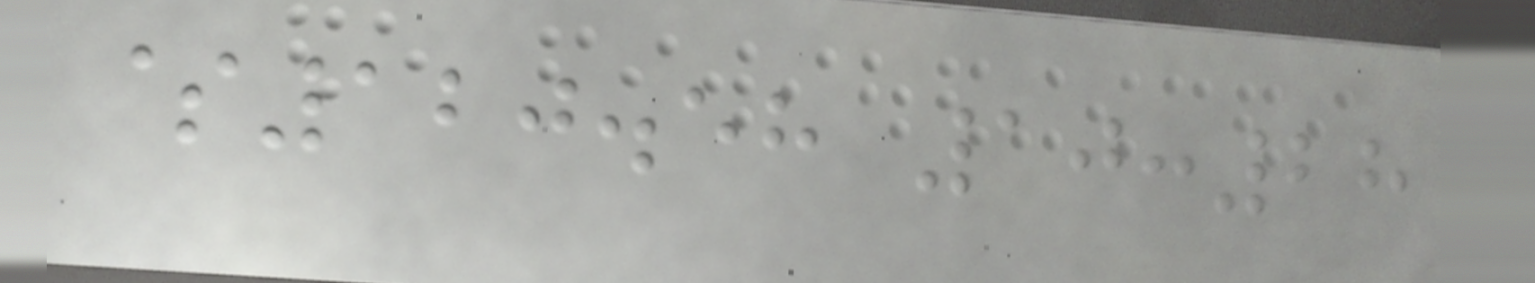$120.58 10:28
